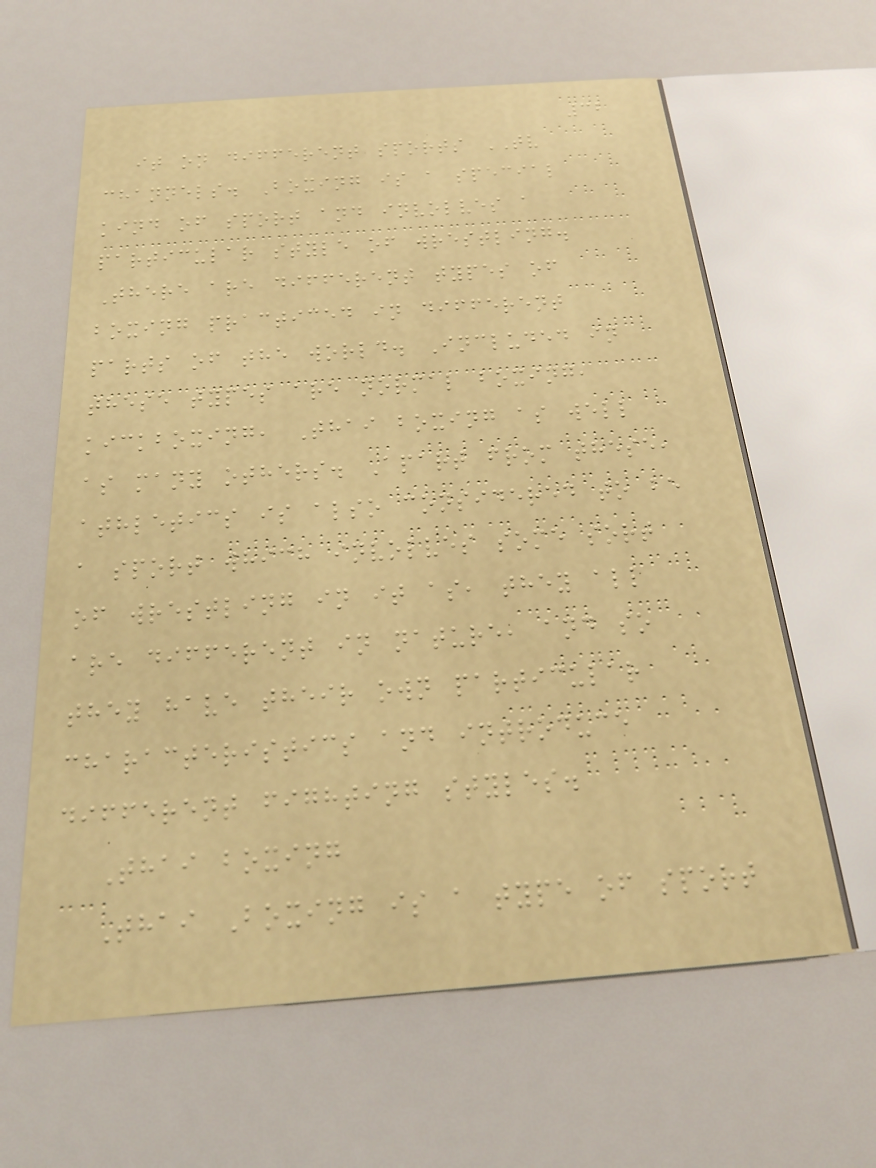32
it on different sports TV
channels. Boxing is a special
kind of sport and involves a
particular style of wrestling.
There are different types of
boxing practiced in different
parts of the world. Included in
these types are normal boxing,
kickboxing, Thai boxing as well
as many others. Apart from these,
athletics is also considered to be
a sport which involves some sort
of wrestling in it as, they all
are different in nature, and so
they have their own particular
characteristics and introduce
different fighting styles.
Thai boxing
Thai Boxing is a type of sport
